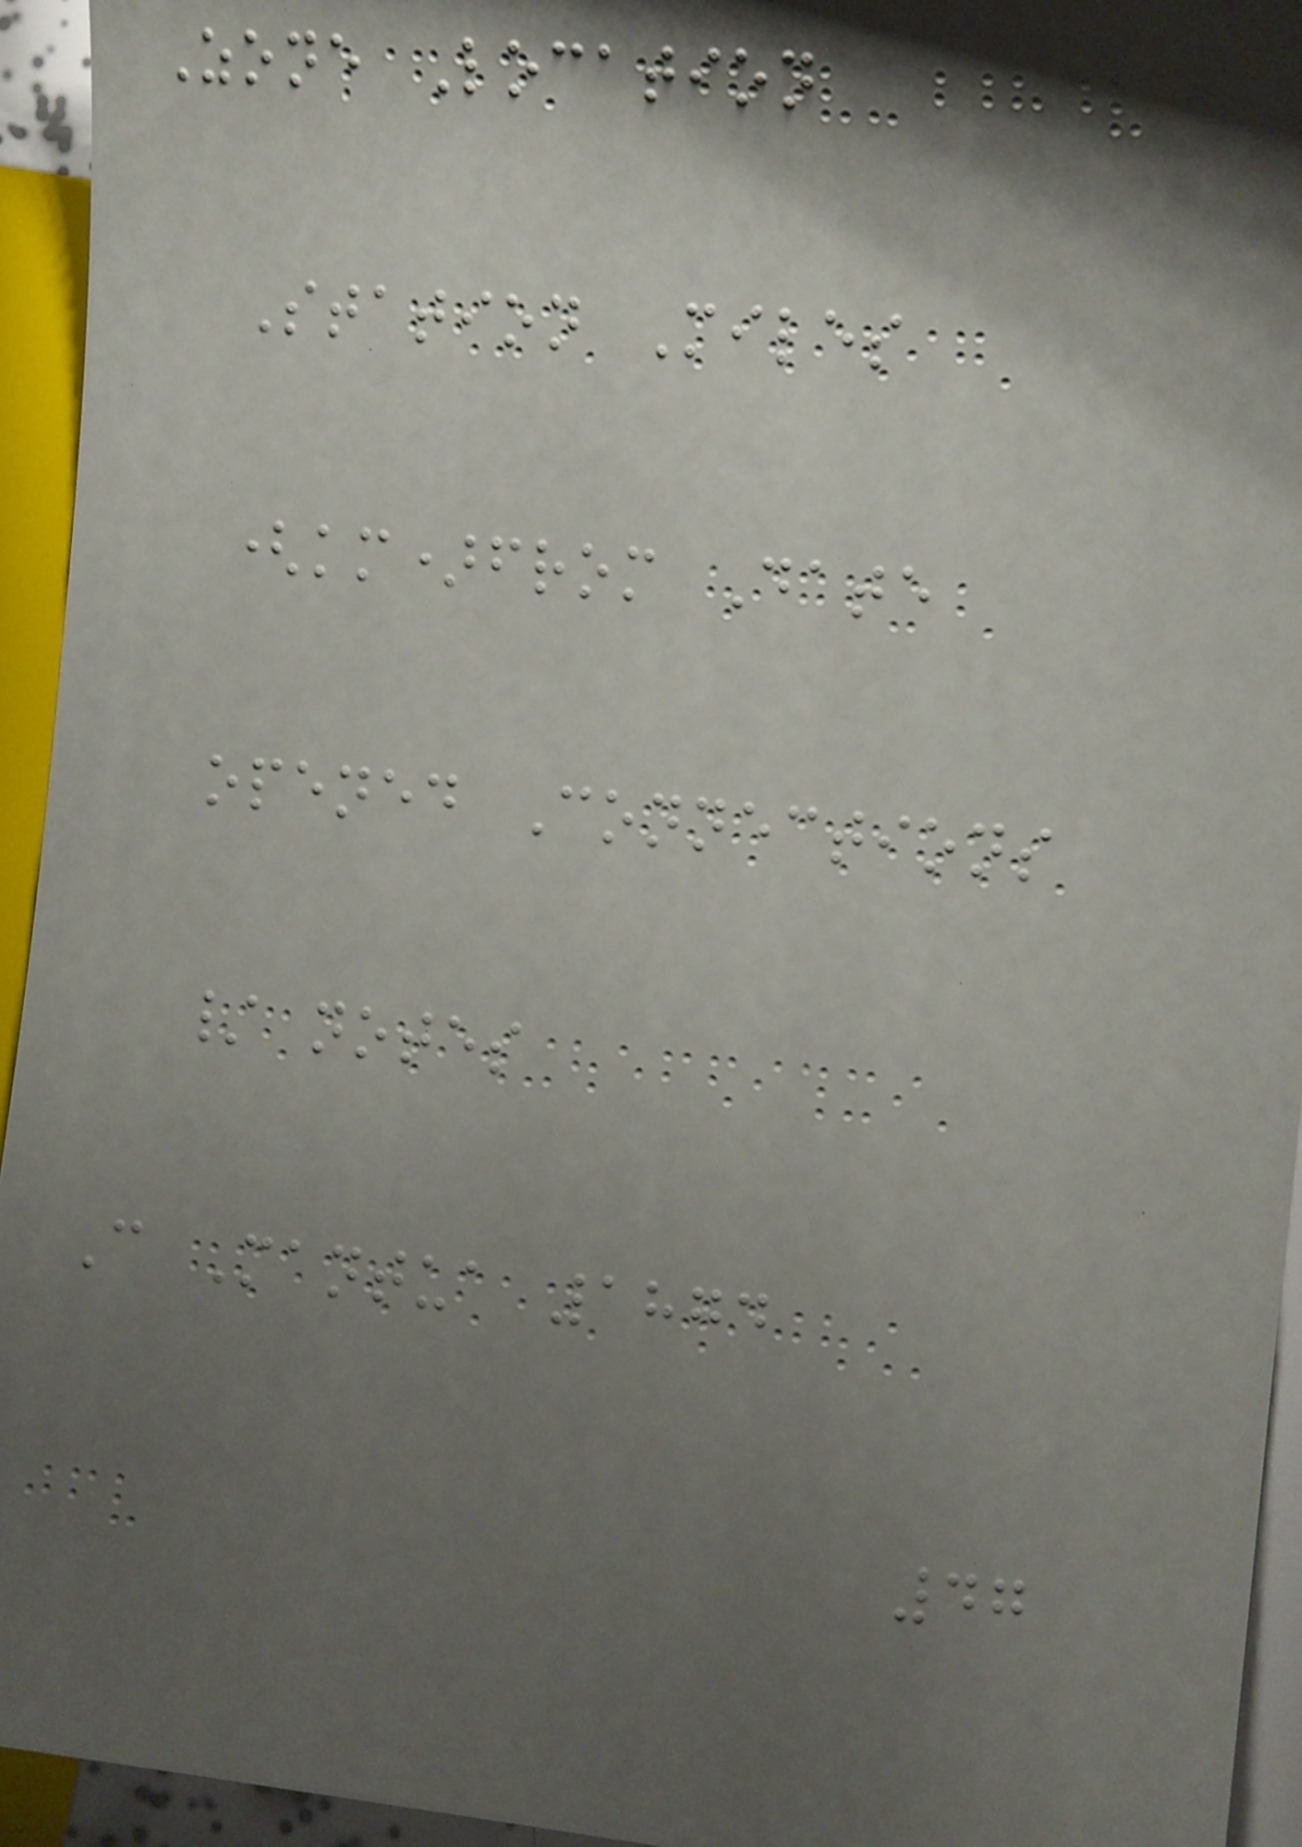Zone Location
Station Miles
(km)from Date
opened Connections
/ notes
C Mantua 1874
47
